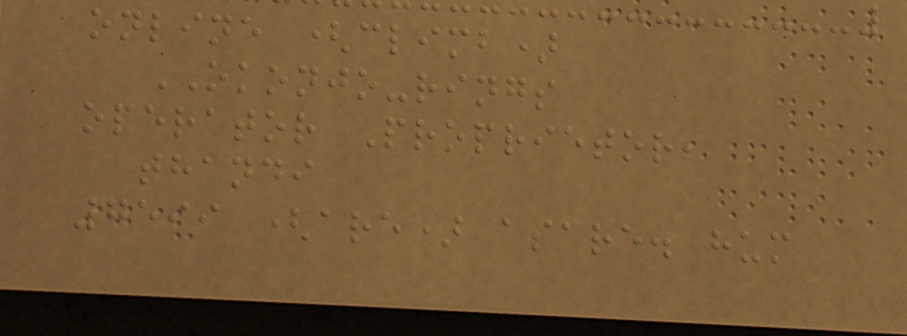online (climb)
OKONJO-rings
operator Proprietor,
thandi
7599 (are) asare. hum
